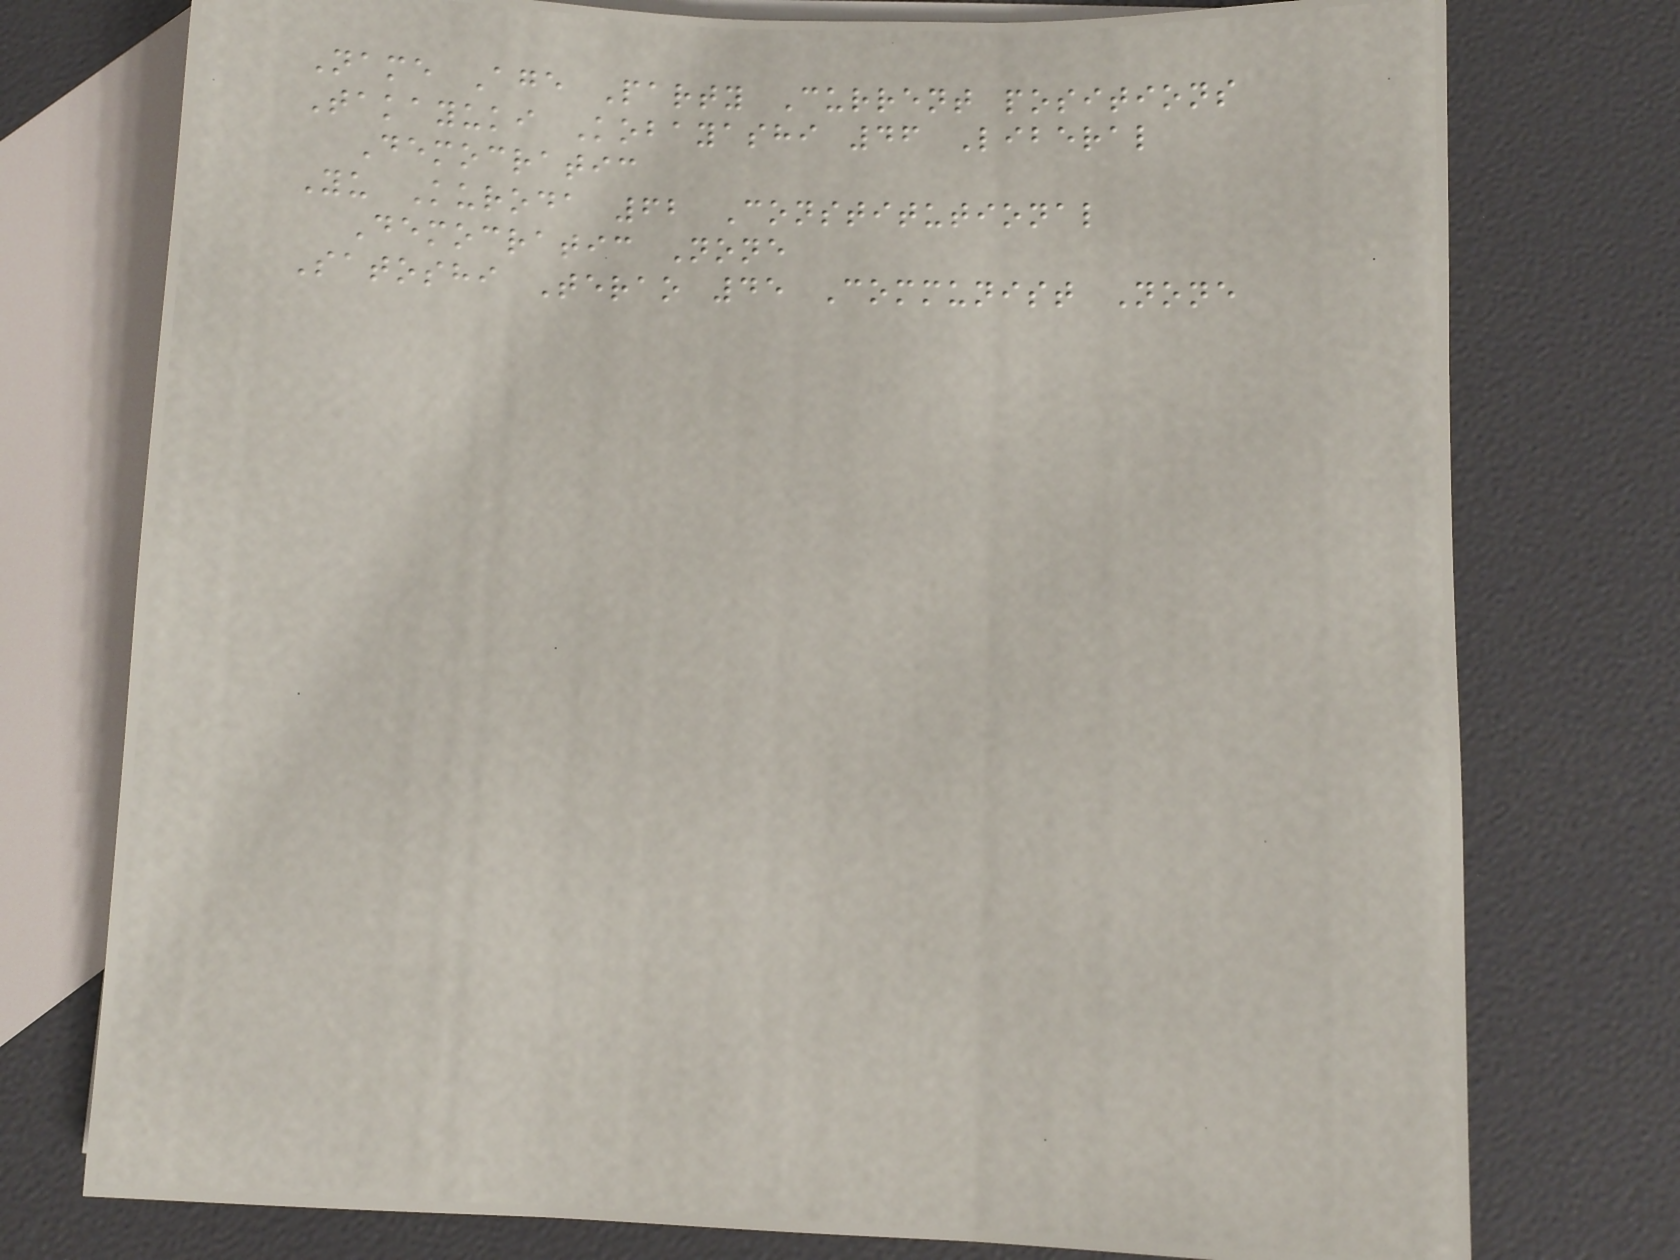Name Age Party Current positions
Takayuki Kobayashi 46 Liberal
Democratic
Yu Kuroda 62 Constitutional
Democratic None
Satoshi Terao 45 Communist None
